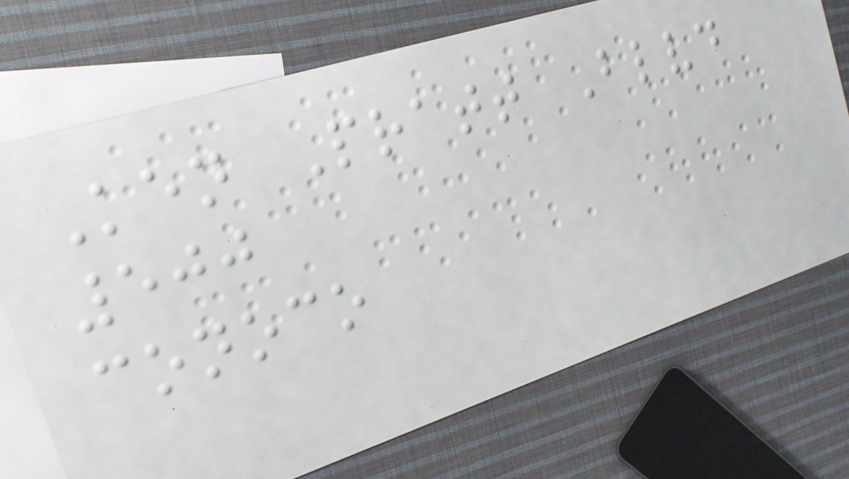Ken Pratt Blvd
500
conoco
